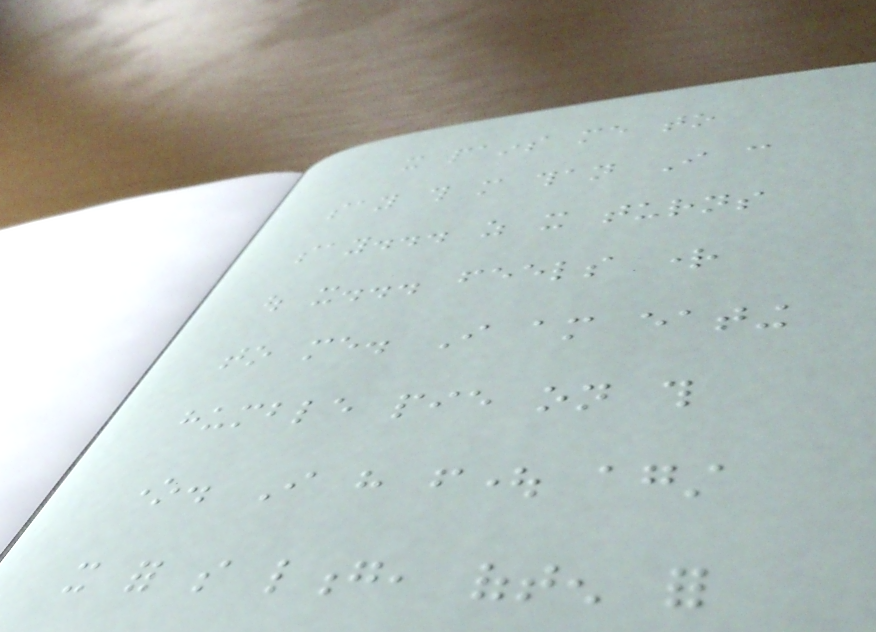it pains me to
say this more than I can
say... as it turns
out it... feels right
to me. I am eating
humble pie on this
one. I have fought against
it for so long, often for
